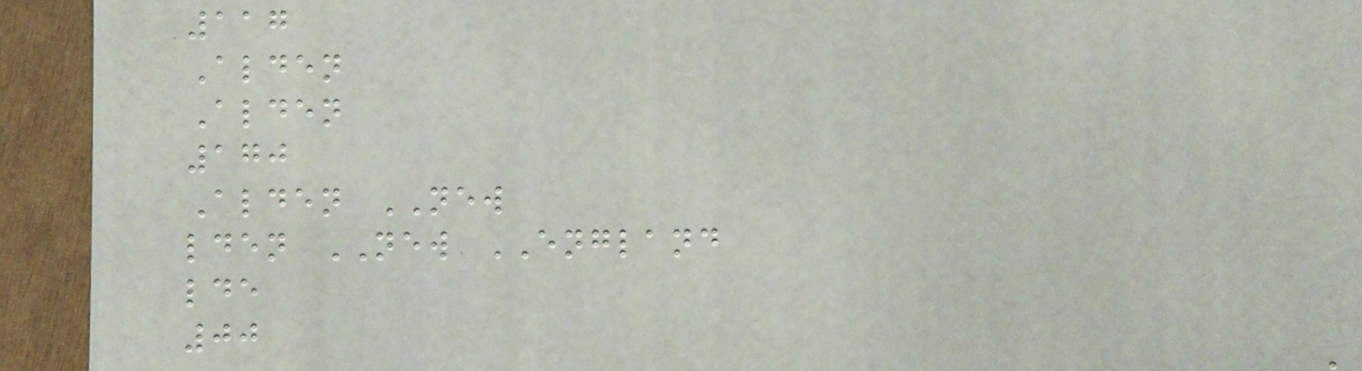117
Alden
Alden
170
Alden NEW
lden NEW ENGLAND
lde
00
